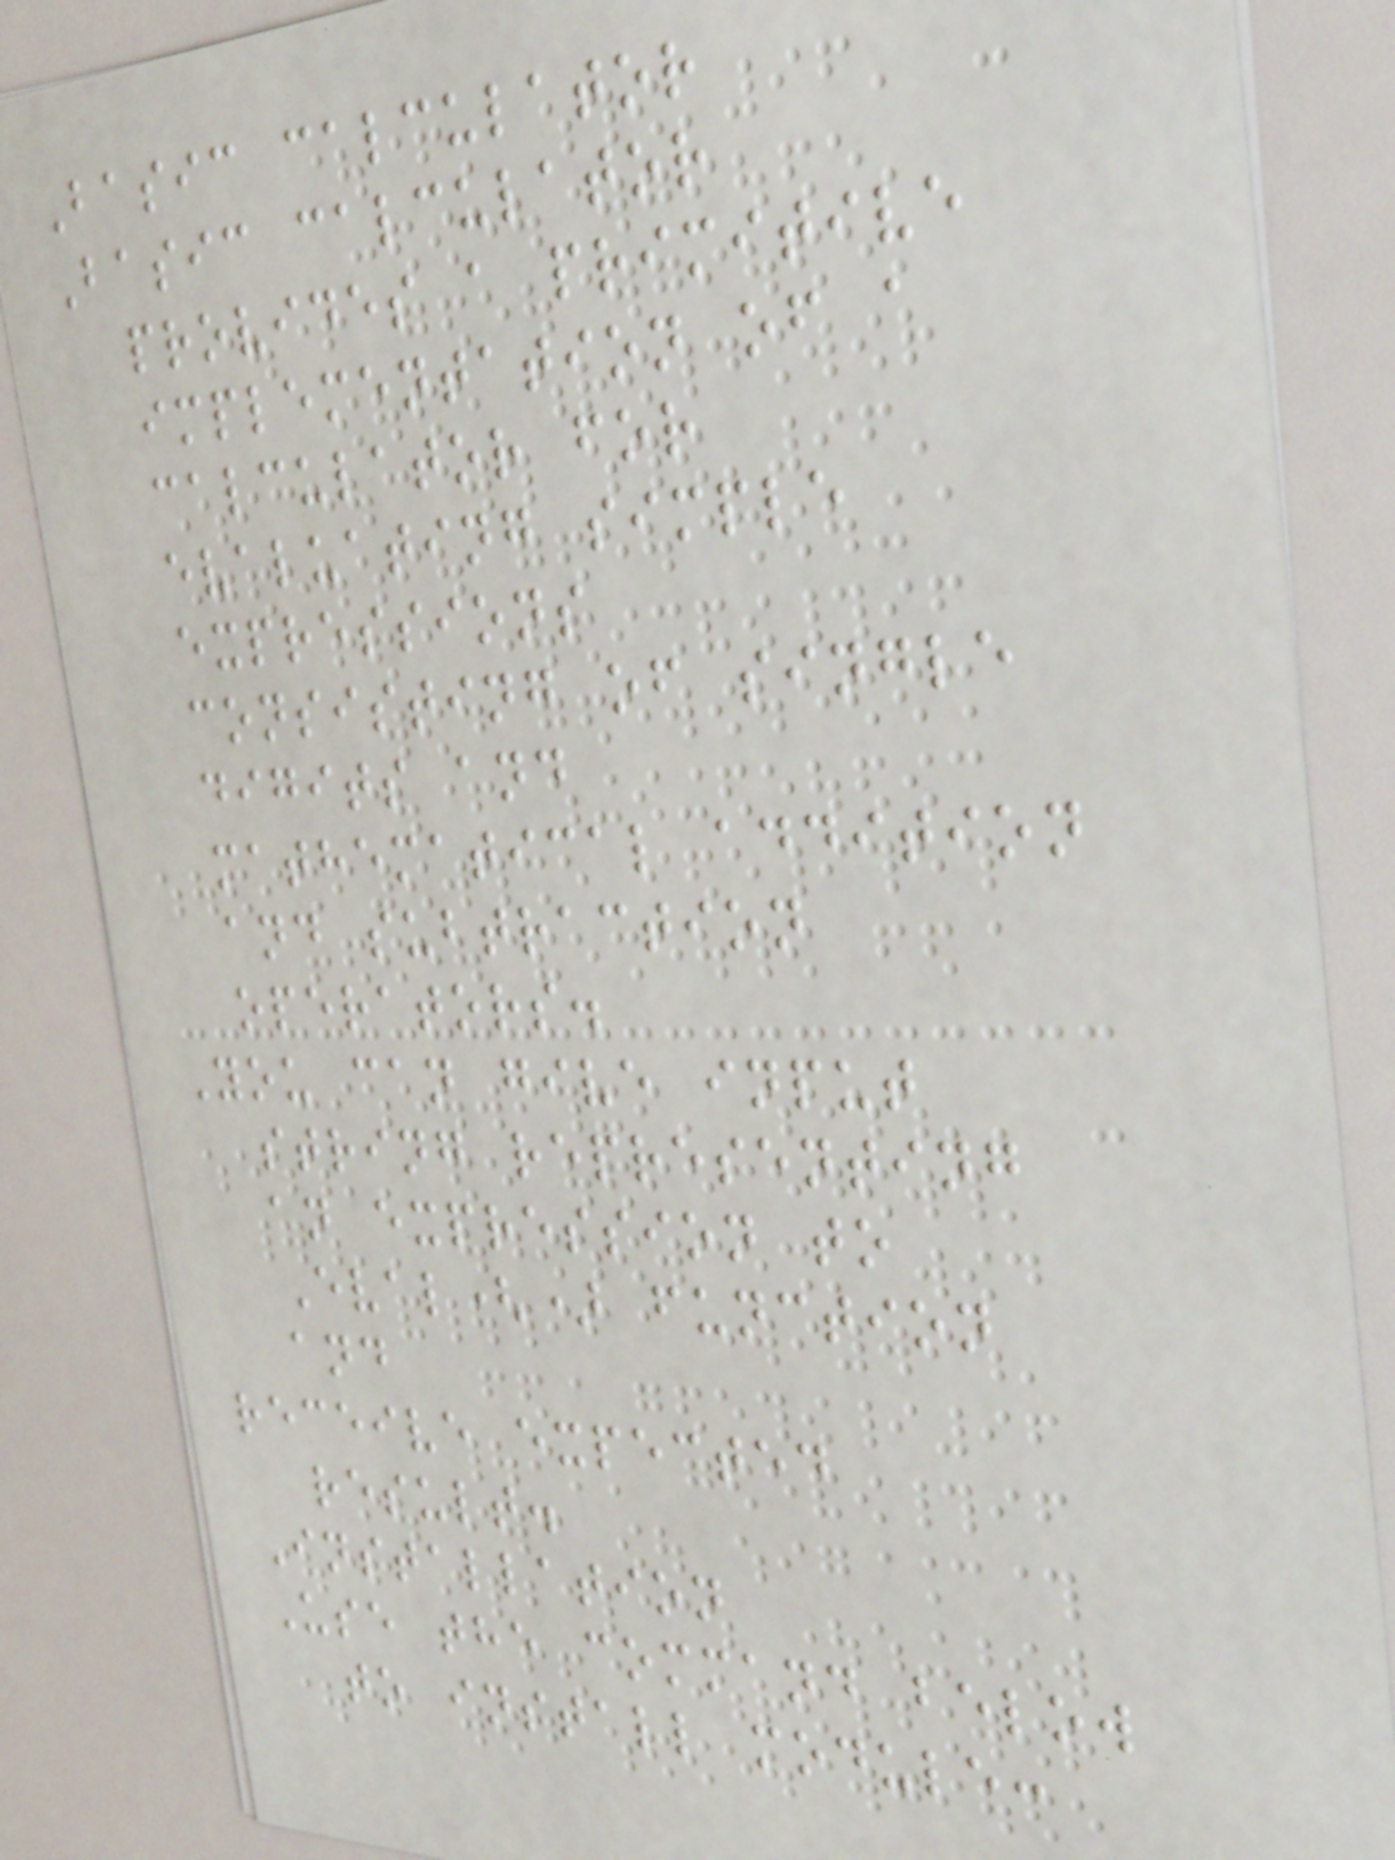Basic calculator
Basic calculator
provides a primitive
implementation of a
calculator for
evaluating simple
expressions
consisting of single
digits and
mathematical addition
and subtraction
operators.
You can give input
string representing
an expression to
Eval() function
and
receive expected
result.
Installation
Use the command below
to install module:
